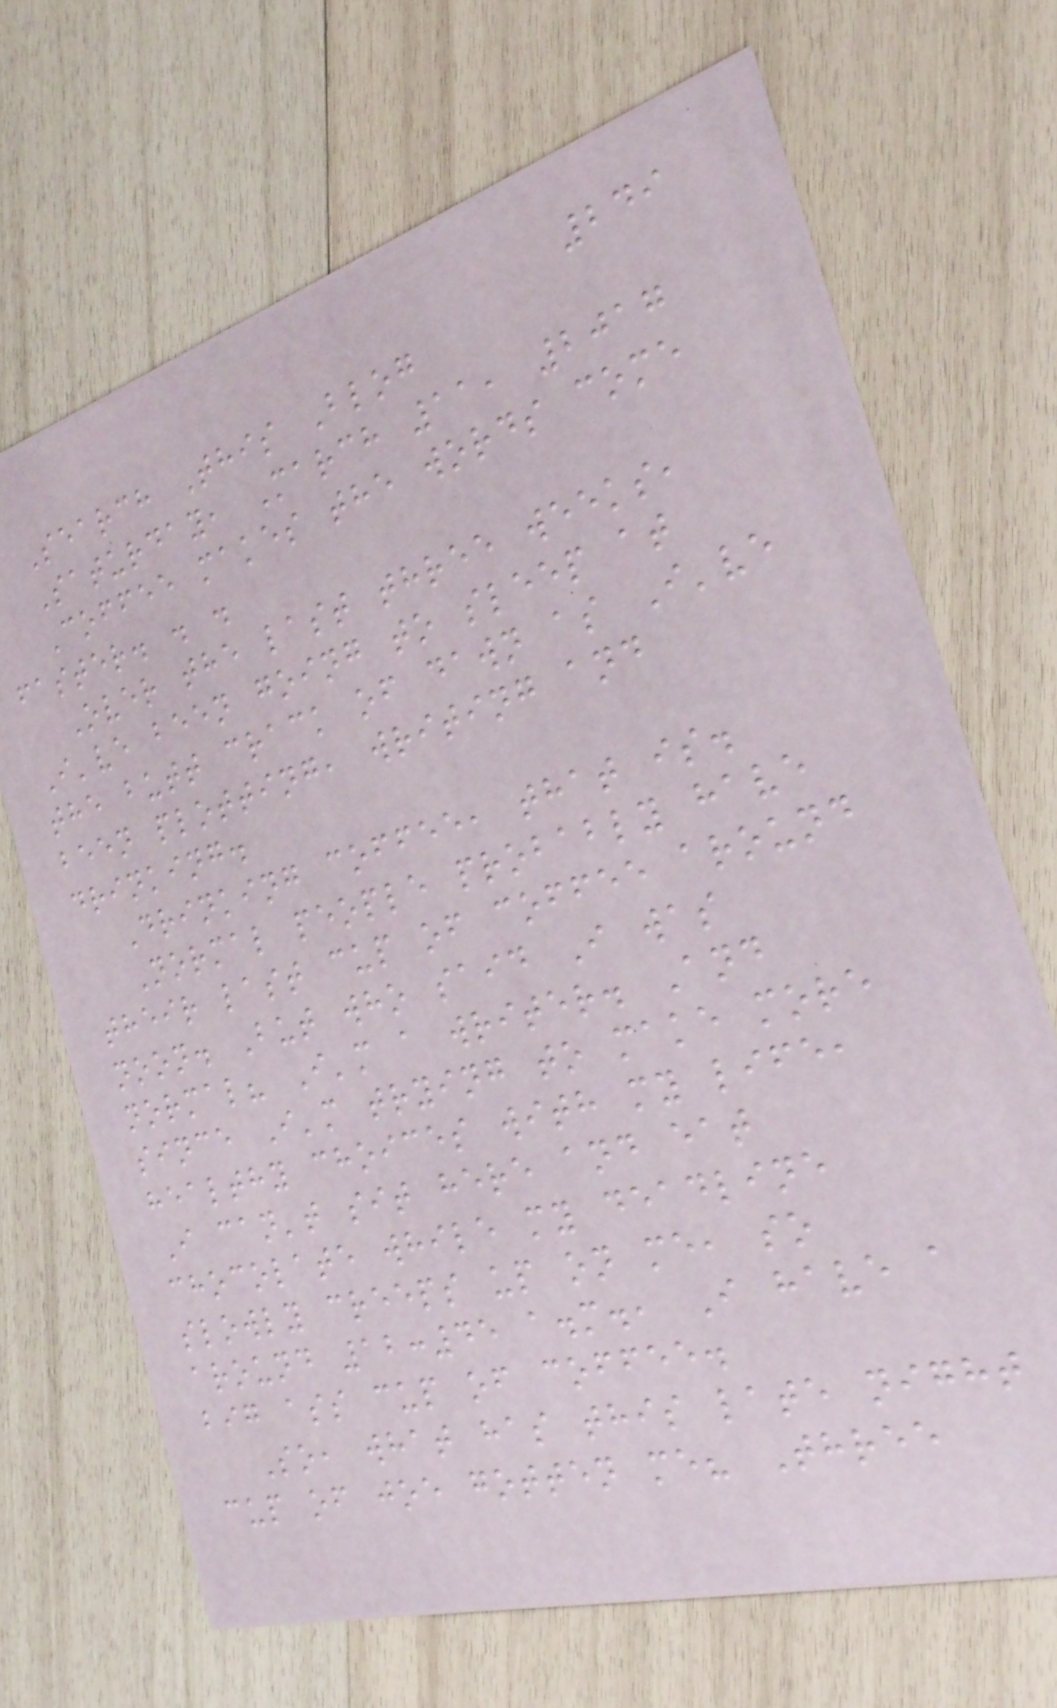249
Search This Blog
Saturday, March 11, 2017
Coffee makes the words come
faster. . .
Over the last three weeks,
I've been going to sleep at
the butt crack of dawn as I've
been plotting, writing and
drinking.
Drinking coffee, that is.
Normal people probably have
their last cup of coffee around
noon. But who said I was
normal? I'm a writer. And
since I'm trying to make more
healthy choices with my life,
I can't sit here and eat
chocolate while my deadline
slowly creeps up on me, so
around 12:45 a.m., I have a
big ass cup of coffee.
So, what has this late night
cup of joe gotten me? Three
